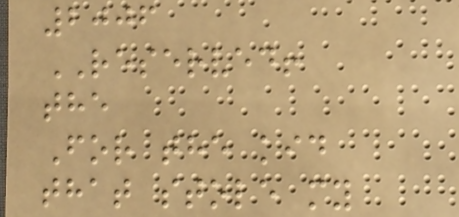2006
RESERVED!
the
For the kid
that stole my
